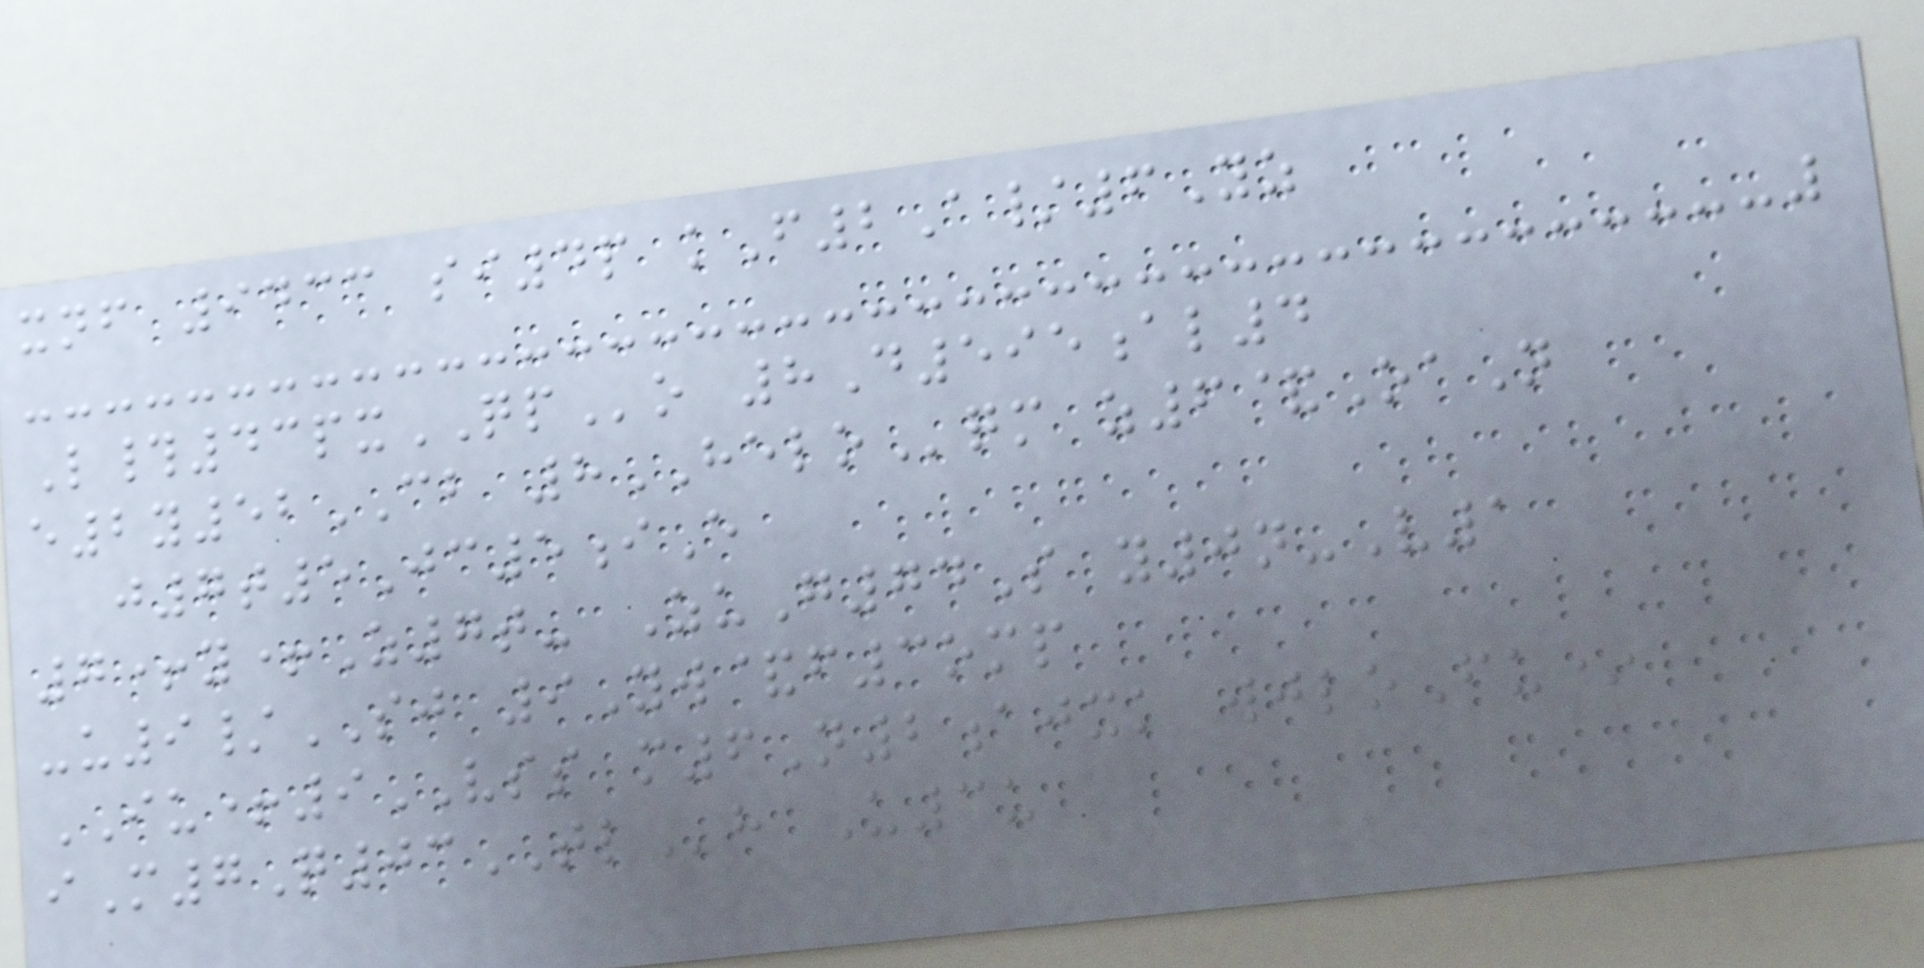xnf 9433 si4p kF2A/6Yz
L#43pxQPo 8D595al4
e2y52CB 8HELOqm z6&OaN
j7t5Jc5iE
7+y+Z7t- ZuG74S y0n-V1
-u9/SJ 9Yw&f3omp
IU+9VSS m6N2ajxk wjloFu*
iM7Q03TLh U3u
